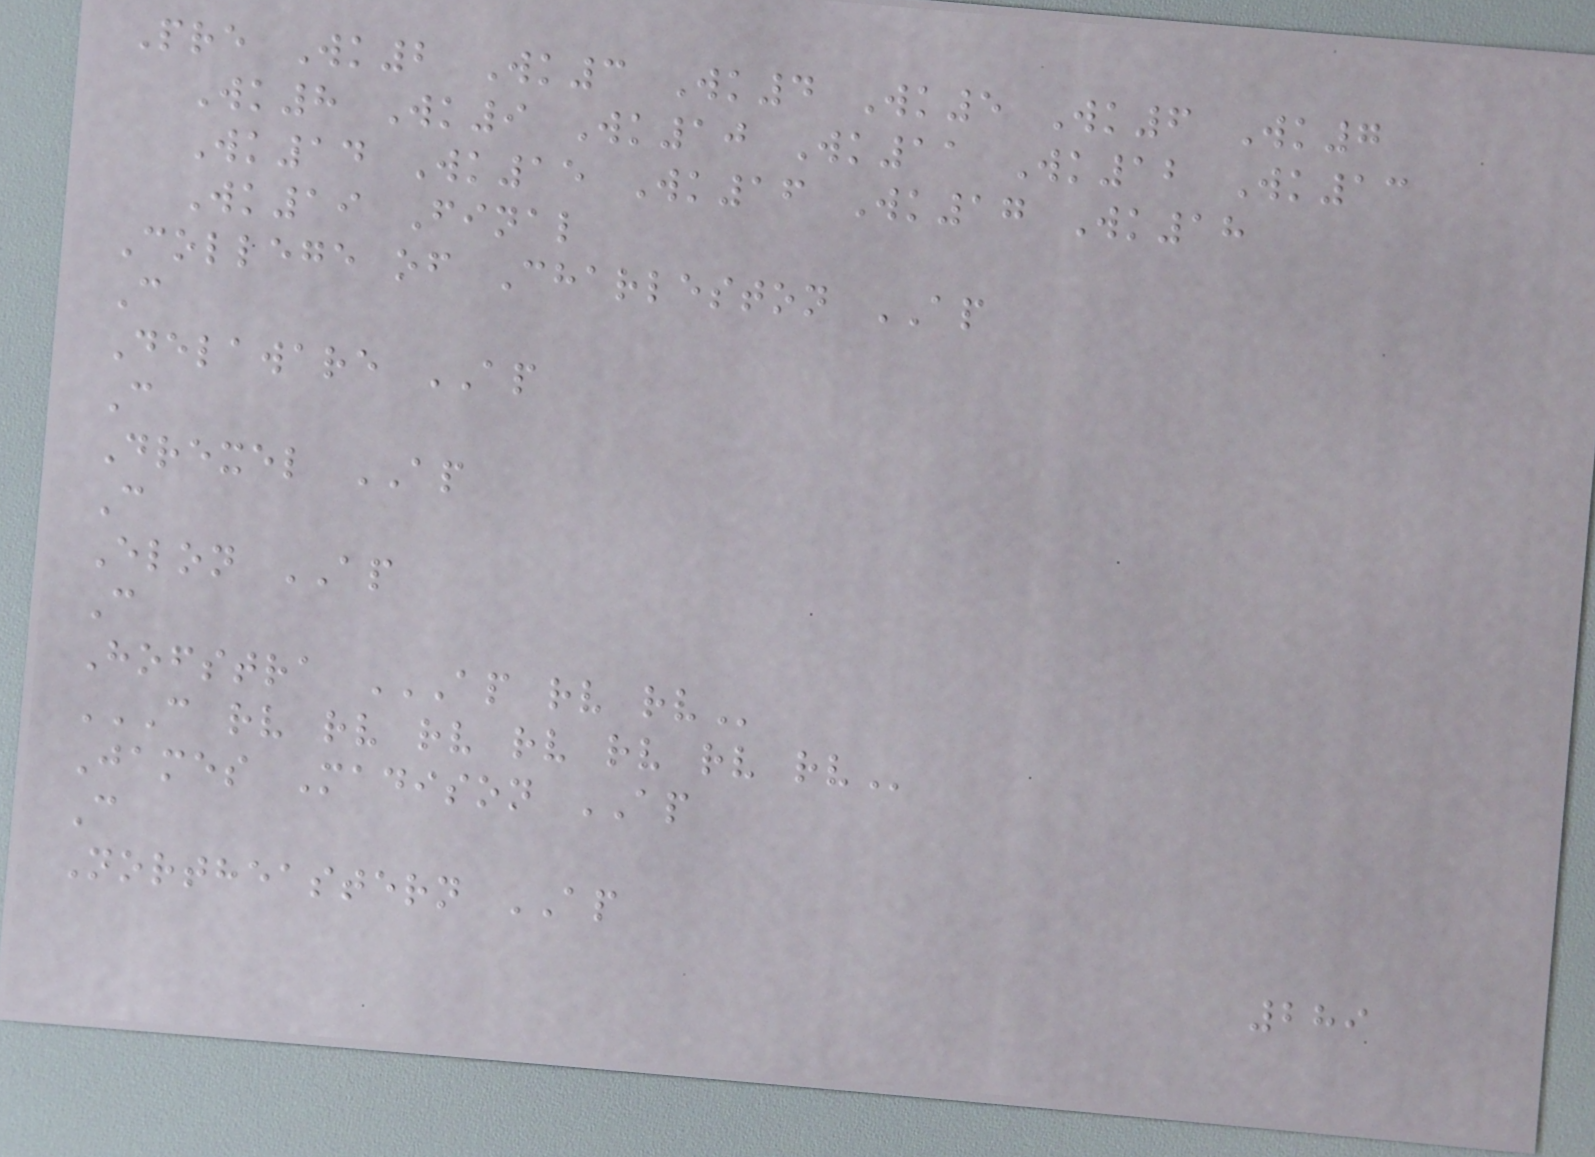Pre Wk2 Wk3 Wk4 Wk5 Wk6 Wk7
Wk8 Wk9 Wk10 Wk11 Wk12 Wk13
Wk14 Wk15 Wk16 Wk17 Wk18
Wk19 Final
College of Charleston AP
C
Delaware AP
C
Drexel AP
C
Elon AP
C
Hofstra AP RV RV
C RV RV RV RV RV RV RV
James Madison AP
C
Northeastern AP
289
